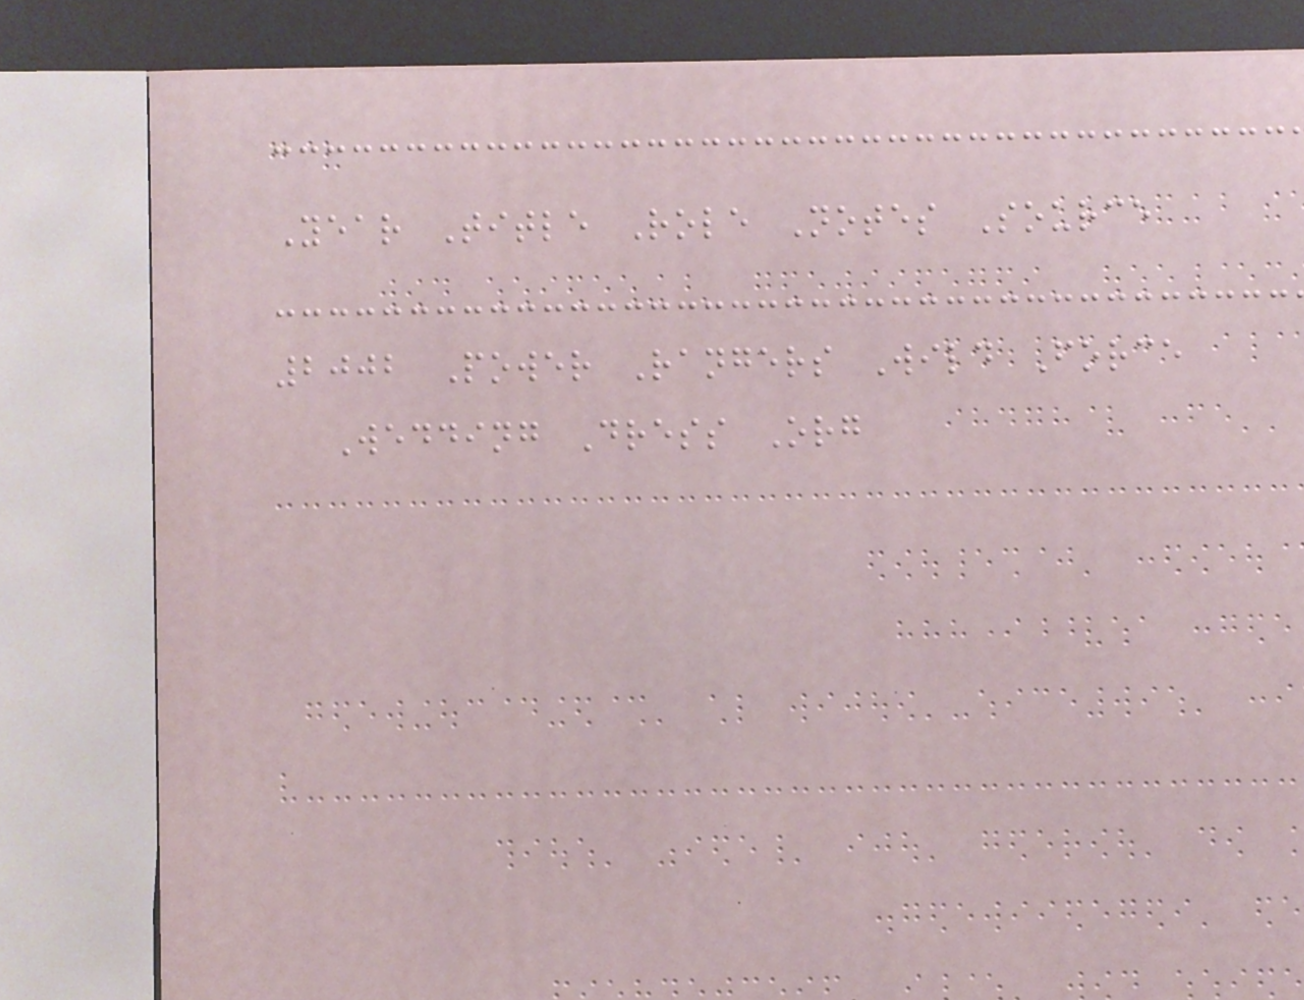Year Title Role Notes Source
2002 Power Rangers Wild Force
Wedding Dress Org
